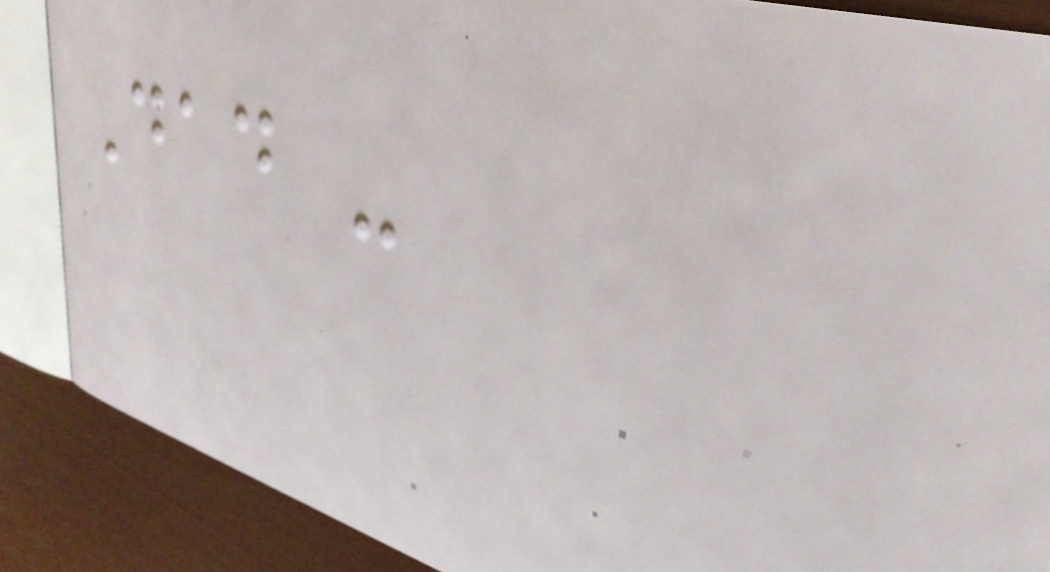Dad -
